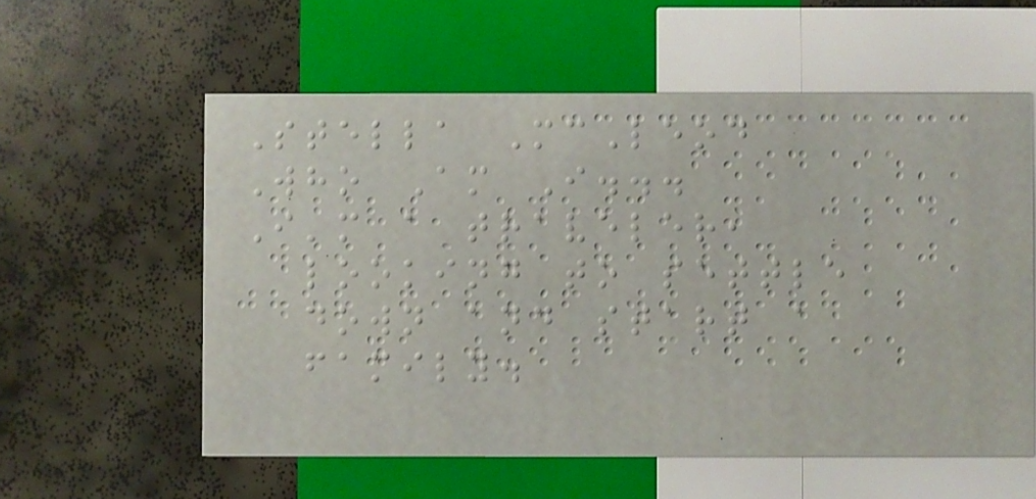Stella McLeod
Who Am I...
I'm a traveler,
looking to settle
down and start a
family.
